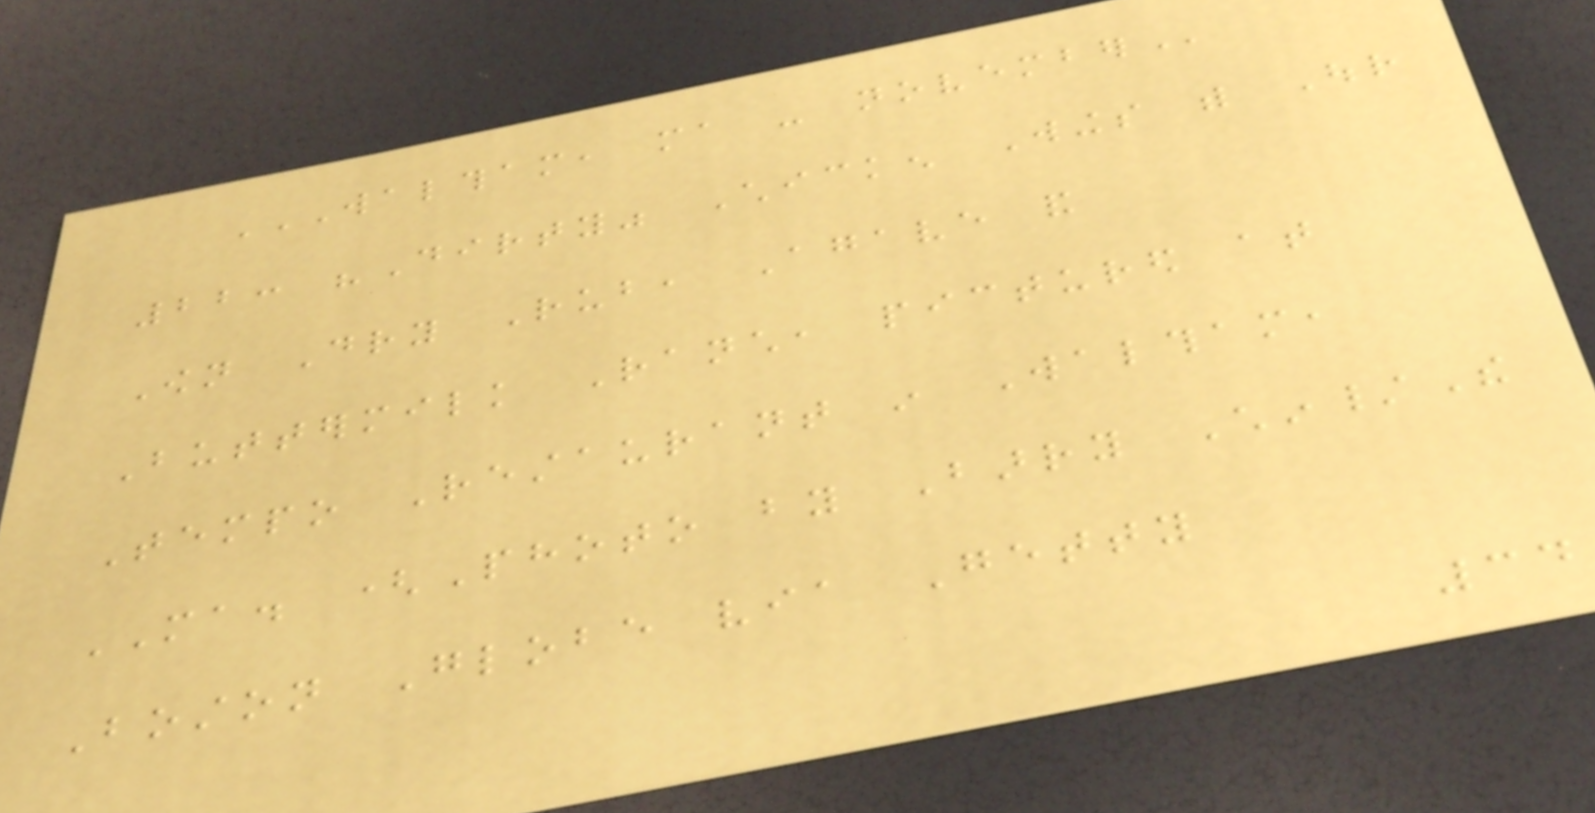WALTHAM, MA - NOVEMBER
22: "Dirty" Chicken Wings with Our
Own Dry Rub, Agave and
Buttermilk Ranch, pictured at
Tempo Restaurant in Waltham,
MA. (Photo by Barry Chin/The
Boston Globe via Getty
34
